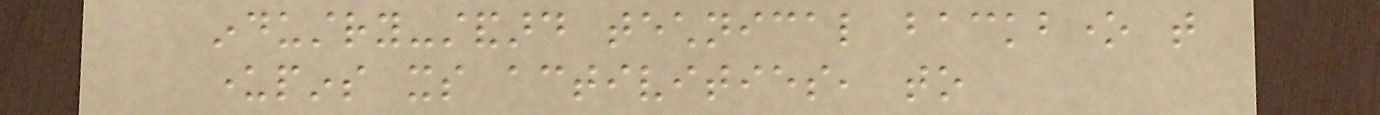industry-standard technical backbone that
underpins its activities, to
